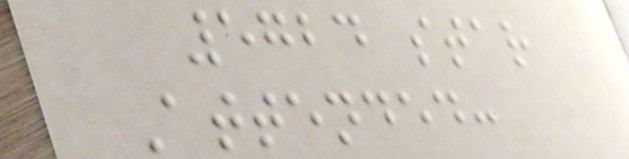5724 star
Attended:
